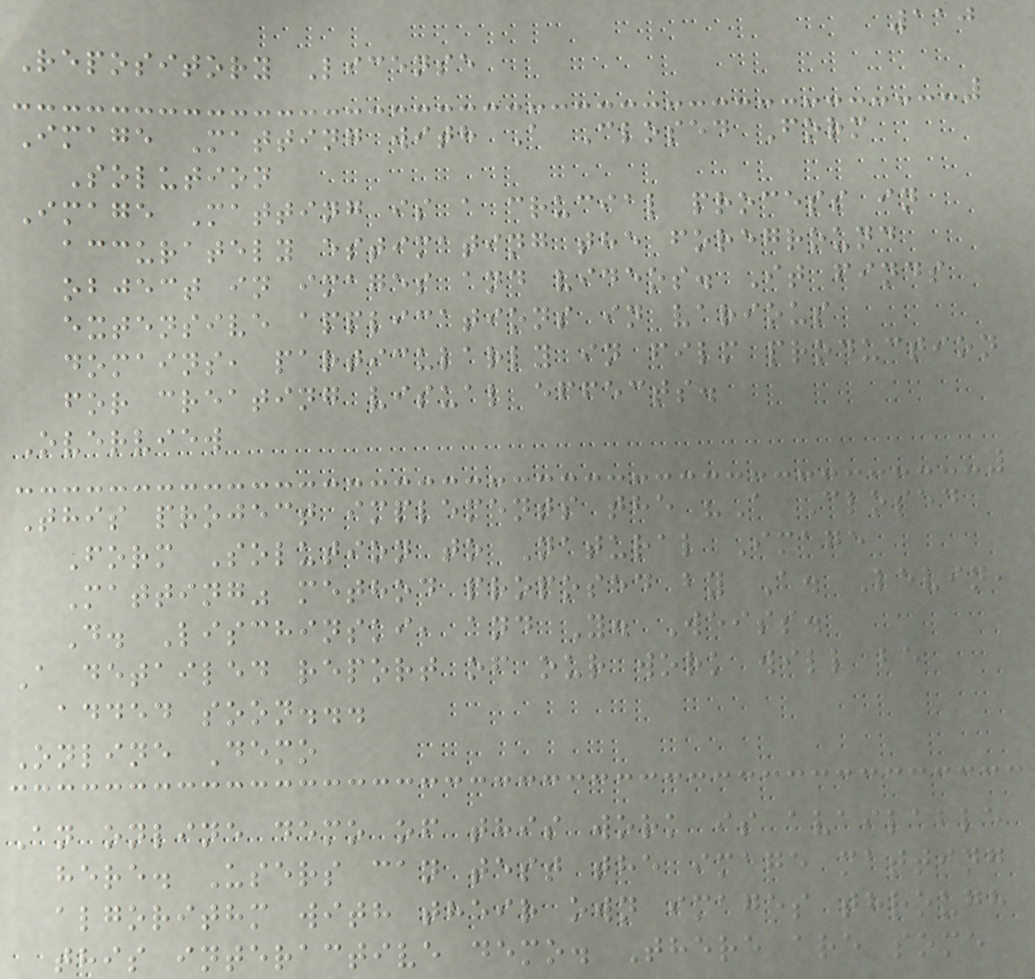110
Repository License
Image Matting with A Closed Form
Solution
Image Matting is a crucial process in
accurately estimating the foreground
object in images and videos. It finds
extensive applications in various
domains, particularly in film production
for creating visual effects.
Overview
This project implements the "A Closed
Form Solution to Natural Image
Matting" method proposed by A. Levin,
D. Lischinski, and Y. Weiss.
A detailed report of our work will be
added soon...
Online Demo
An online demo of this work is available
here. Users can test the image matting
algorithm with their own images through
this interactive demo. There are some
